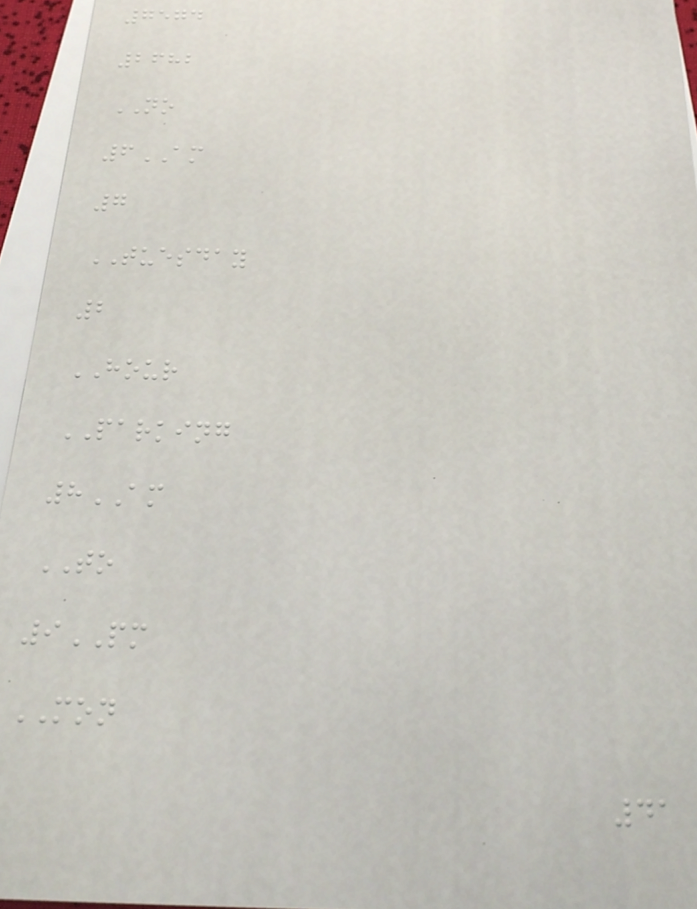7574
2682
NO
6AM
7
TUESDAY
2
HOUR
PARKING
8AM
TO
9PM
MON
41
